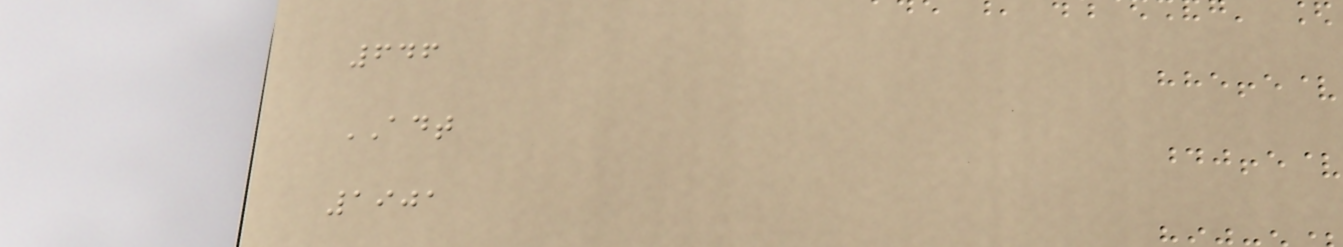646
ADT
1901
